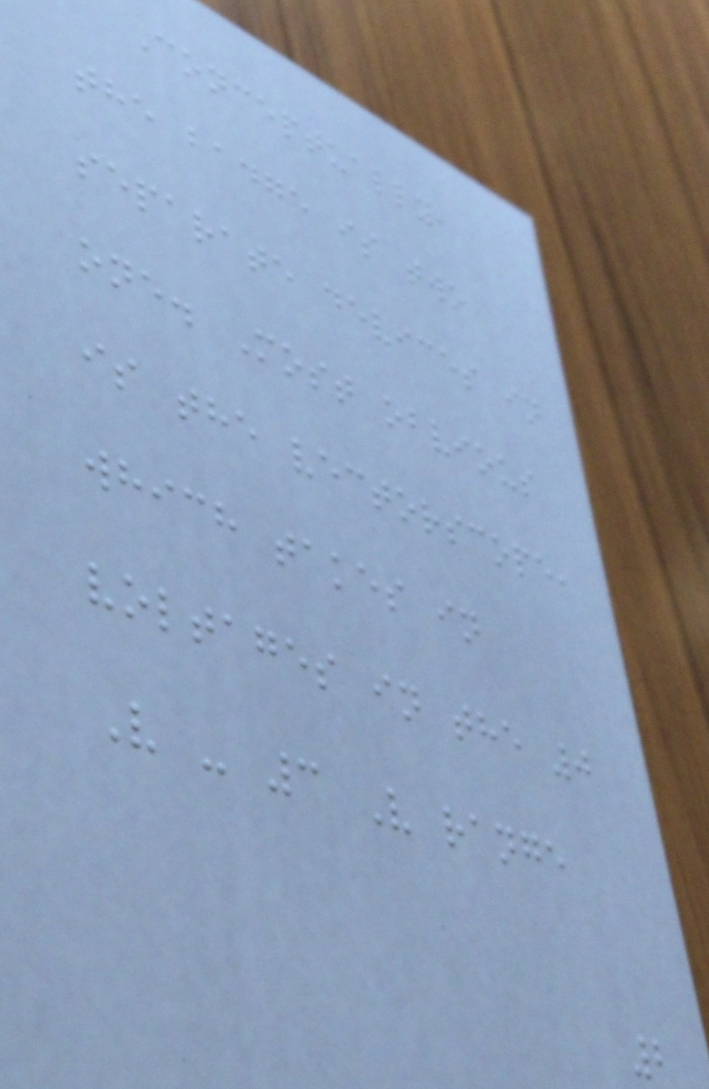Conceptually,
the badge is two
separate devices in
one. Most obvious
is the vectorscope,
which takes in
voltages in the 0
V - 3 V range
2
